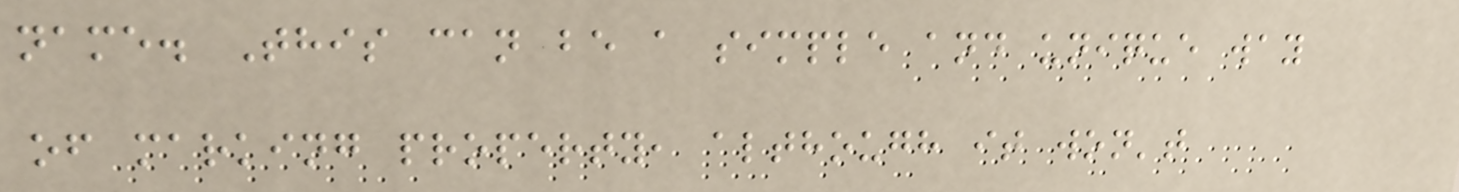name. This can be a simple and unique way
of marking property, although it won't
